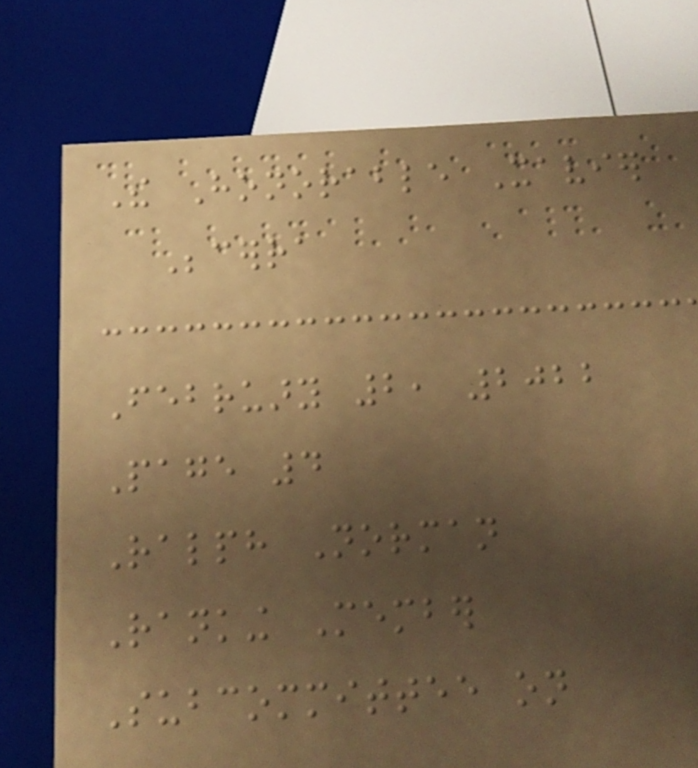The Honorable Xavier
Becerra
February 2, 2022
Page 4
Ralph Norman
Ranking Member
Subcommittee on
